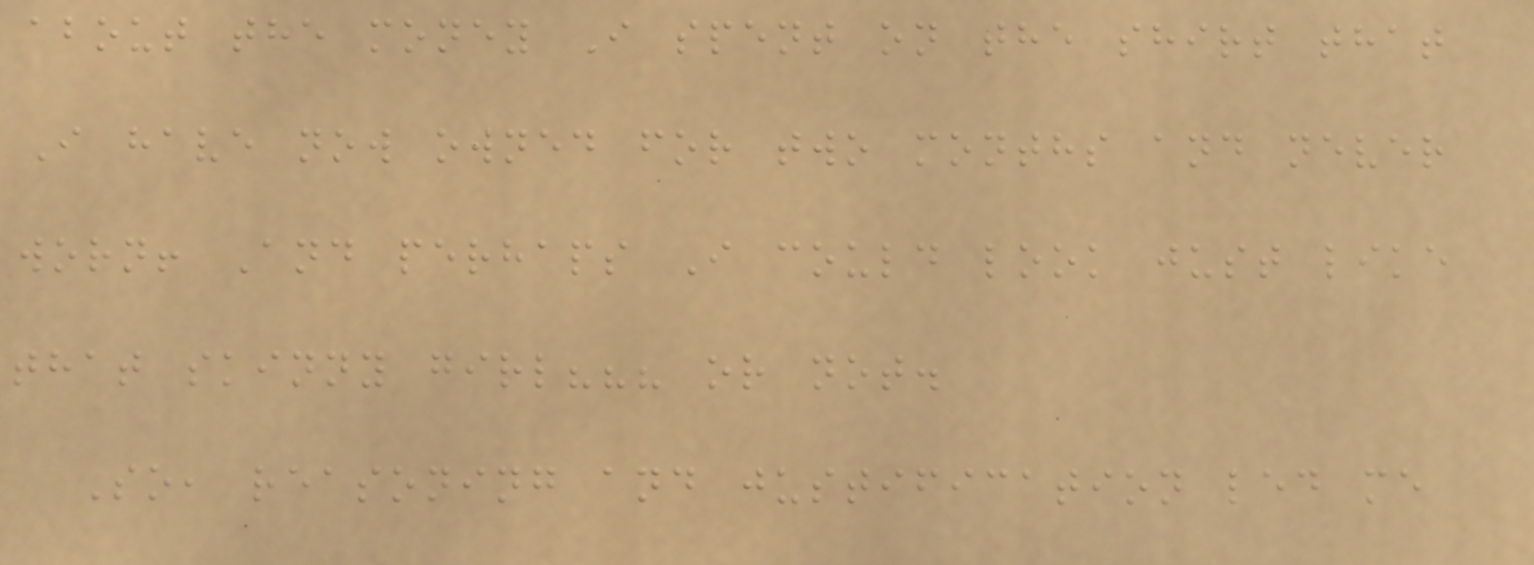about the money I spent on the shirt that
I have now owned for two months and never
worn! And perhaps I could look just like
that skinny girl??? or not.
So, reasoning and justification led me
